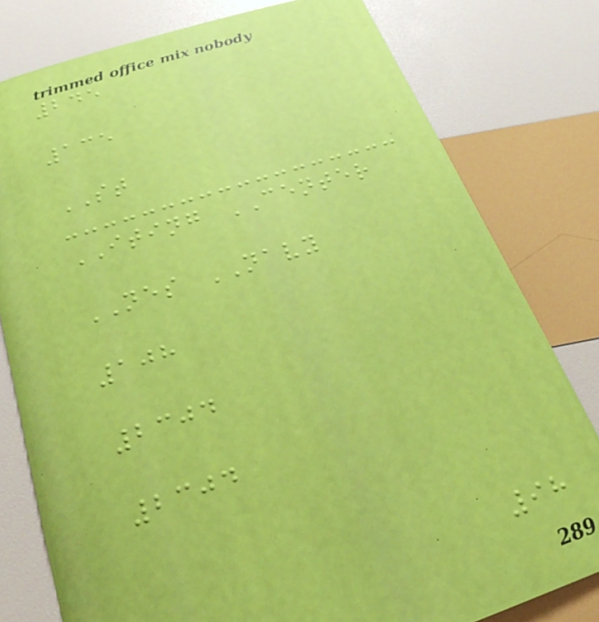245
135
ST
ITING CENTER
NES NAVY
108
2304
2304
98
